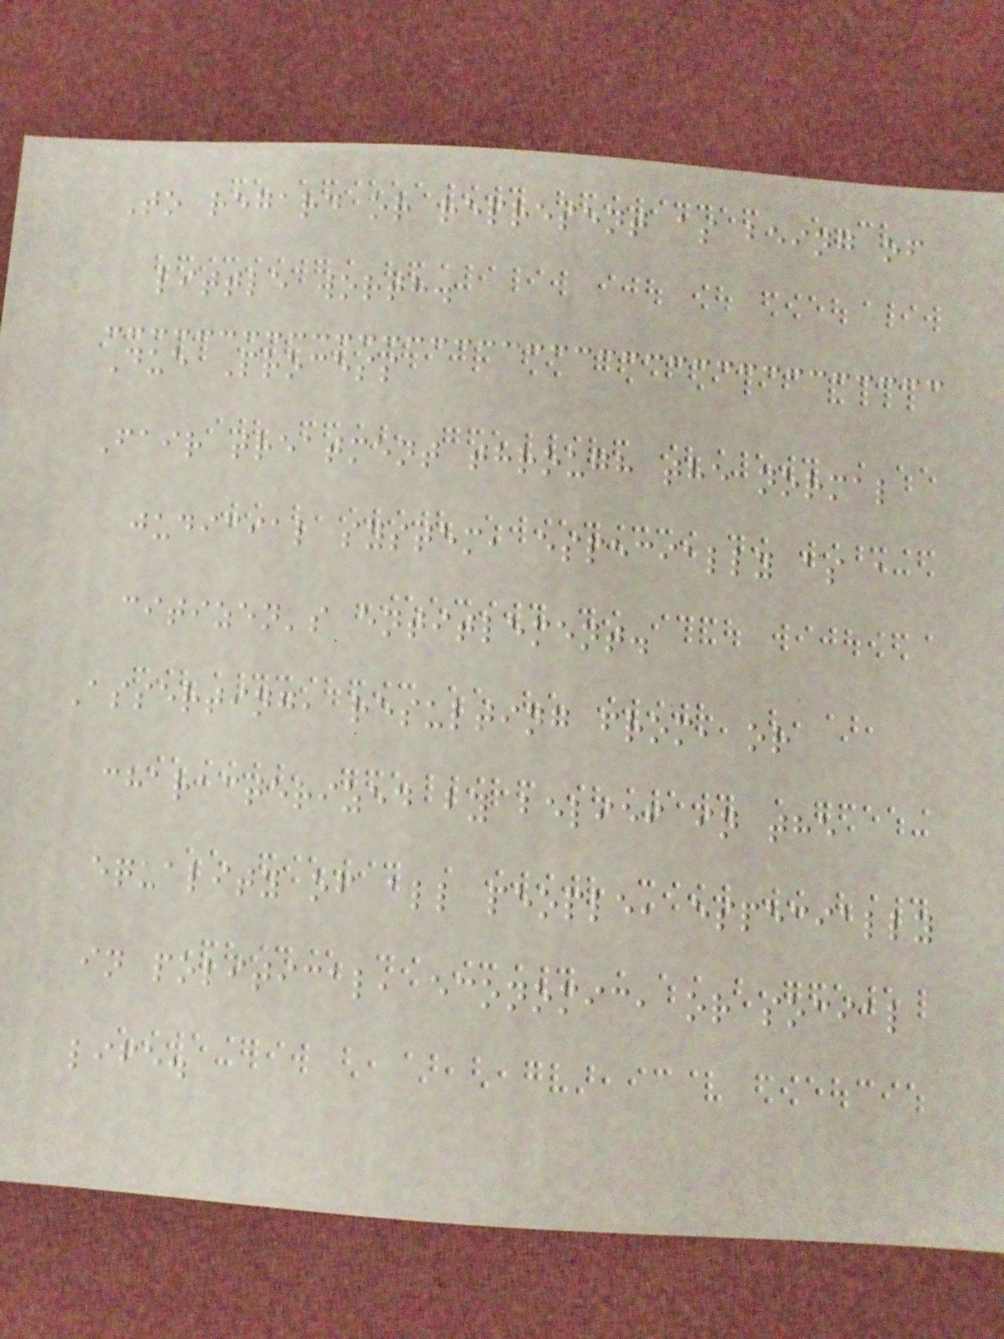To regard or represent as being of
little worth.
Due Process
Fair treatment through the normal
judicial system, especially as a
citizen's entitlement.
Asserting, resulting from, or
characterized by belief in the
equality of all people, especially
in political, economic, or social
life.
